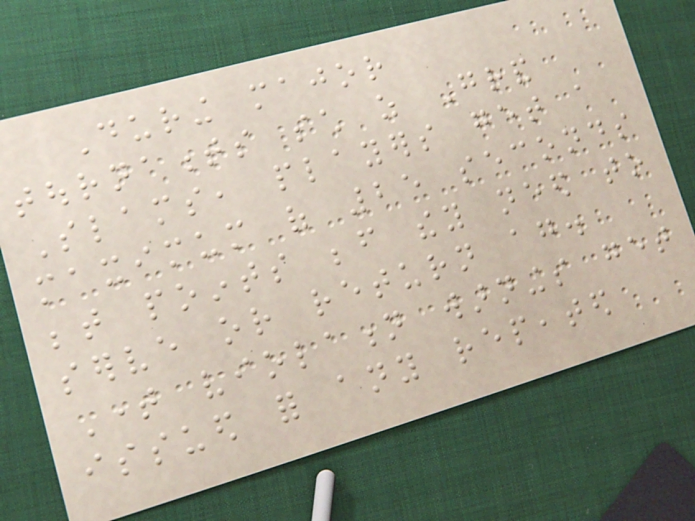During major
tournaments such as Grand
Slams, players get a
maximum of 25 seconds
between points before they need to
serve or return again.
Time violation warnings get
issued for any repeated
